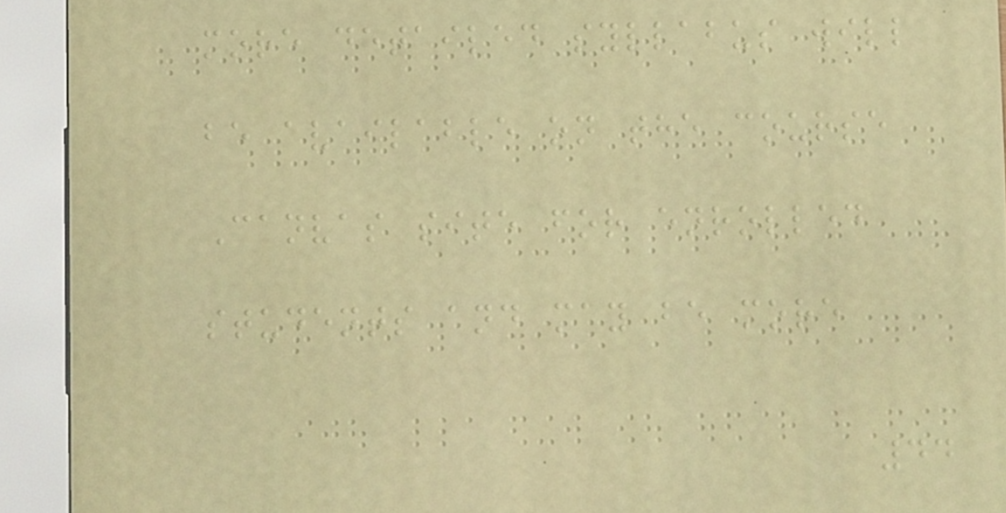more detailed syllabus will
be available on the course
Canvas site for enrolled
students and may be more
44
